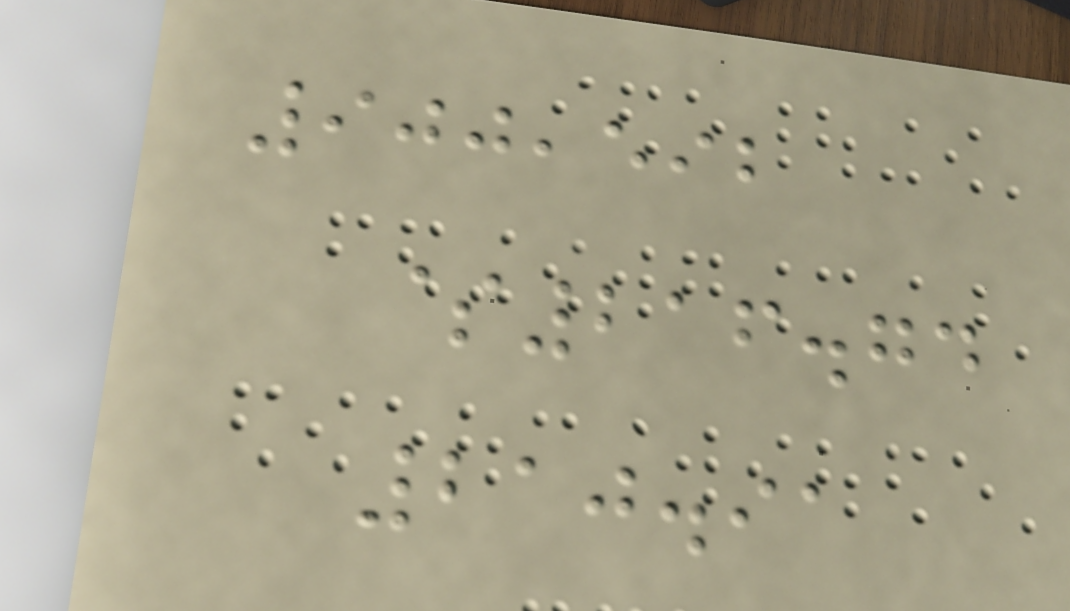900,592
$216.74
210.91
